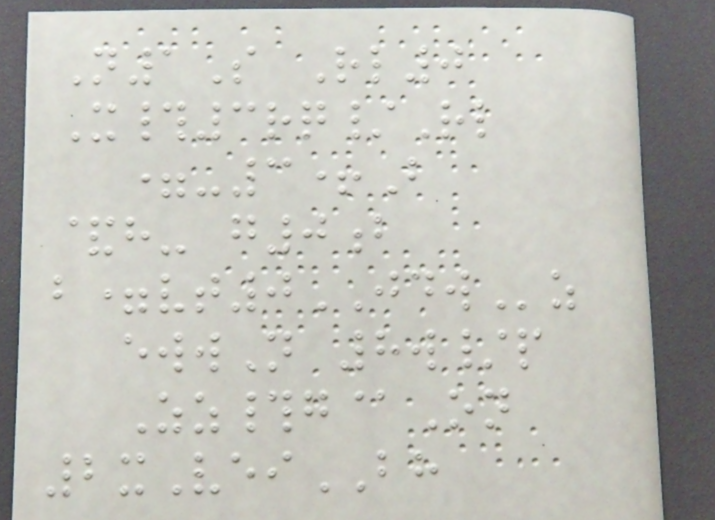N1S Rl0
X#3rq/Rl
=-3+B
&h- g0b
b=vt0JDWz
ewwN 8w/p
Zz#g@On
2xVeiBH
